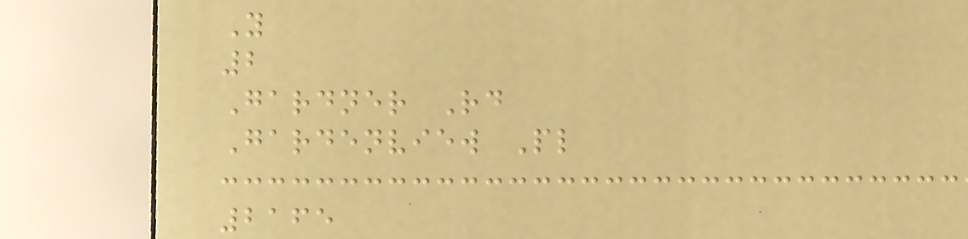Y
2
Gardner Rd
Gardenview Pl
2165
